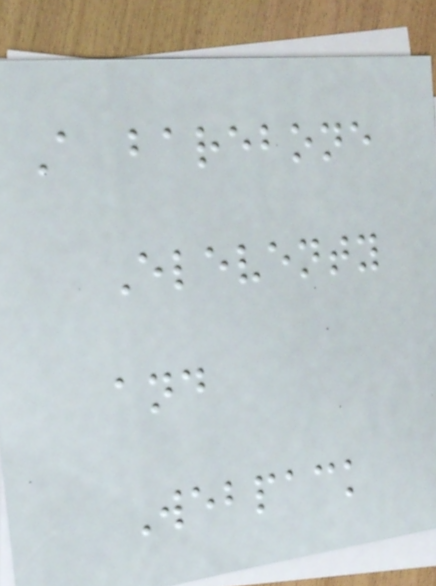A barebone
Eleventy
and
Webpack
